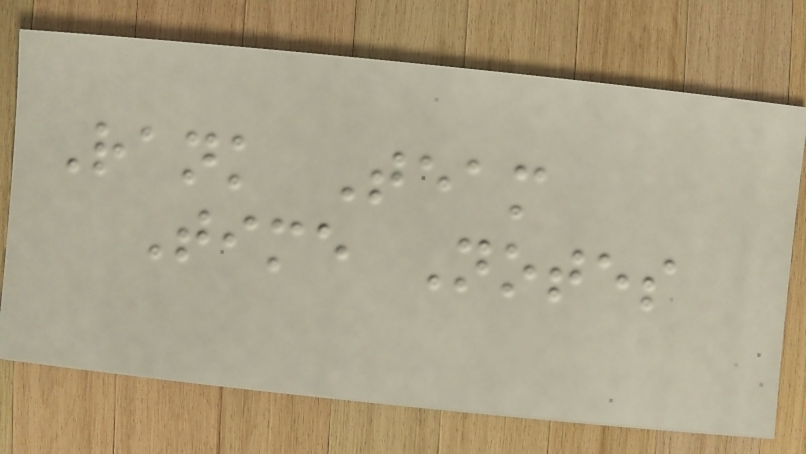Rank Team
Time Notes
